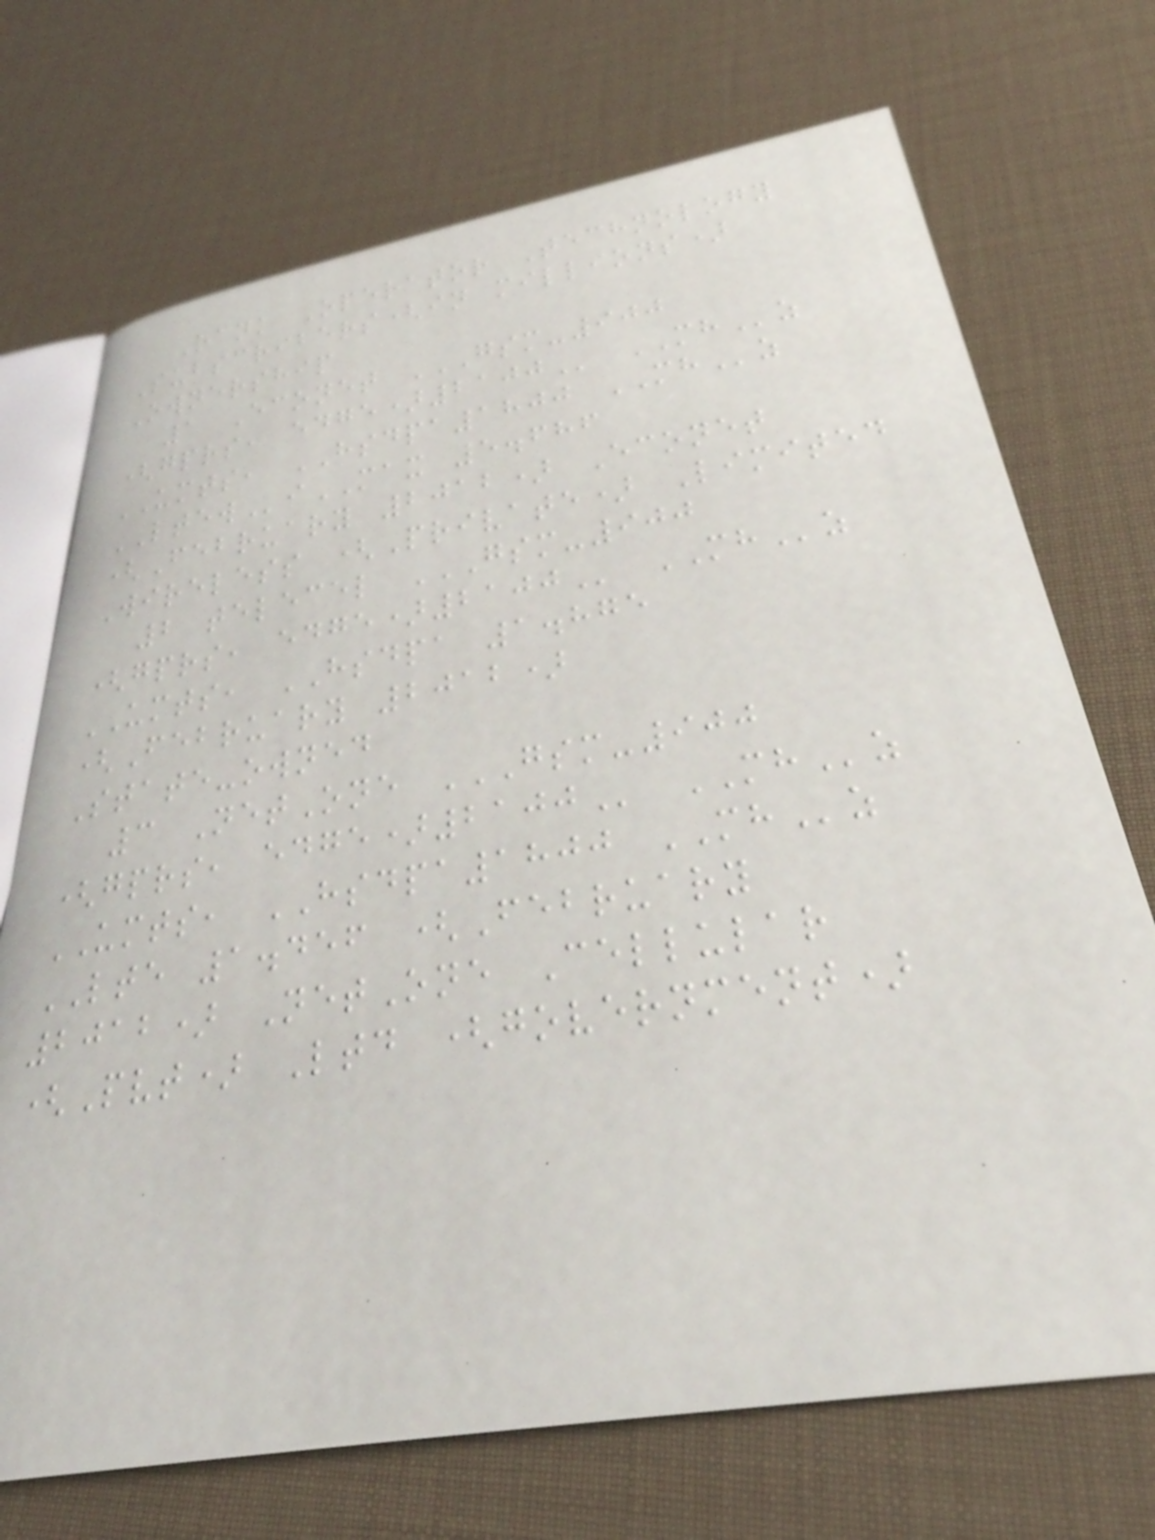Rank Operator Technology
Subscribers(in millions)
Ownership
1 Econet GSM-900
(GPRS, EDGE)2100 MHz
UMTS, HSDPA1800 MHz
LTEWiMAX 5.686
(February 2012) Econet
Wireless (Private) Limited
2 telecel GSM-900
(GPRS, EDGE)2100 MHz
UMTS, HSDPA 1.875
(February 2012)
State-owned
3 NetOne GSM-900
(GPRS, EDGE)2100 MHz
UMTS, HSDPA1800 MHz
LTE 1.456 (February
2012) NetOne Cellular
(Pvt) Ltd (government)
